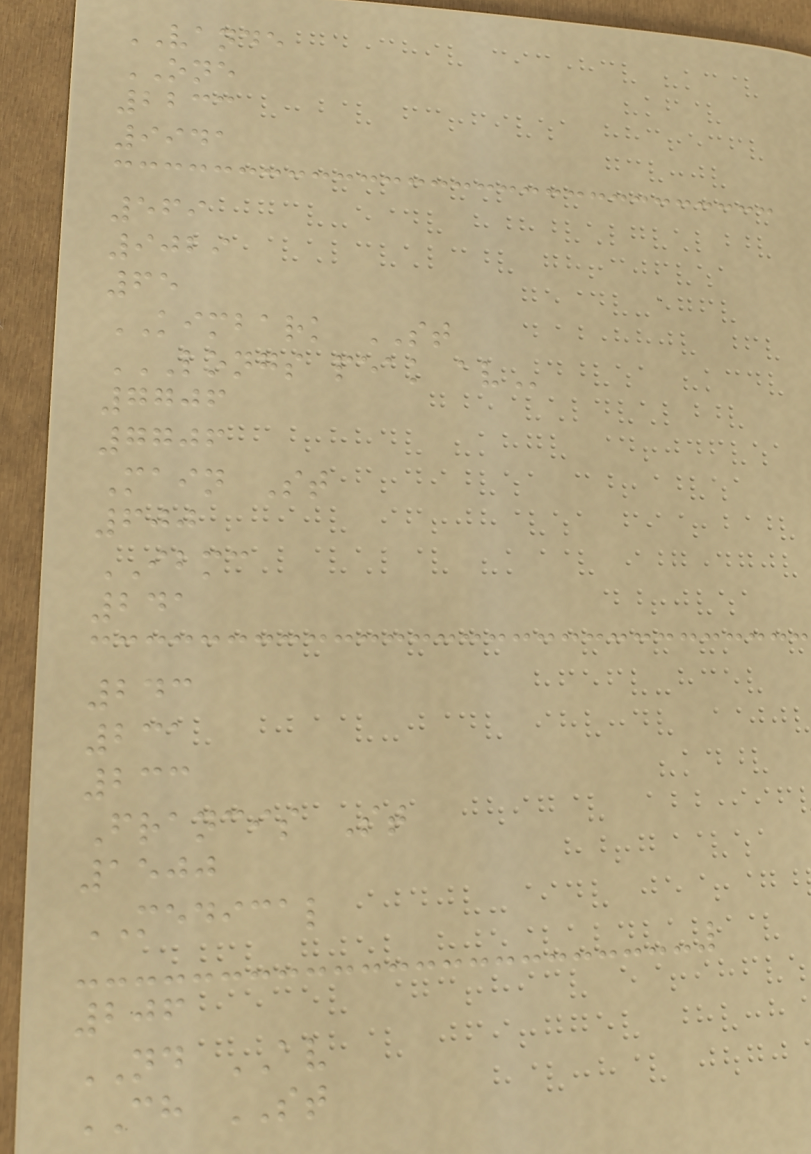VANDE
ONE
2233
9941
569
9029
65
KIMBARK ST
LONGS PEAK AV
7706
7706
Main St
600
IBMC
241
243
231
233
Francis St
1500
MEDICAL
206
ND AV
CH ST
